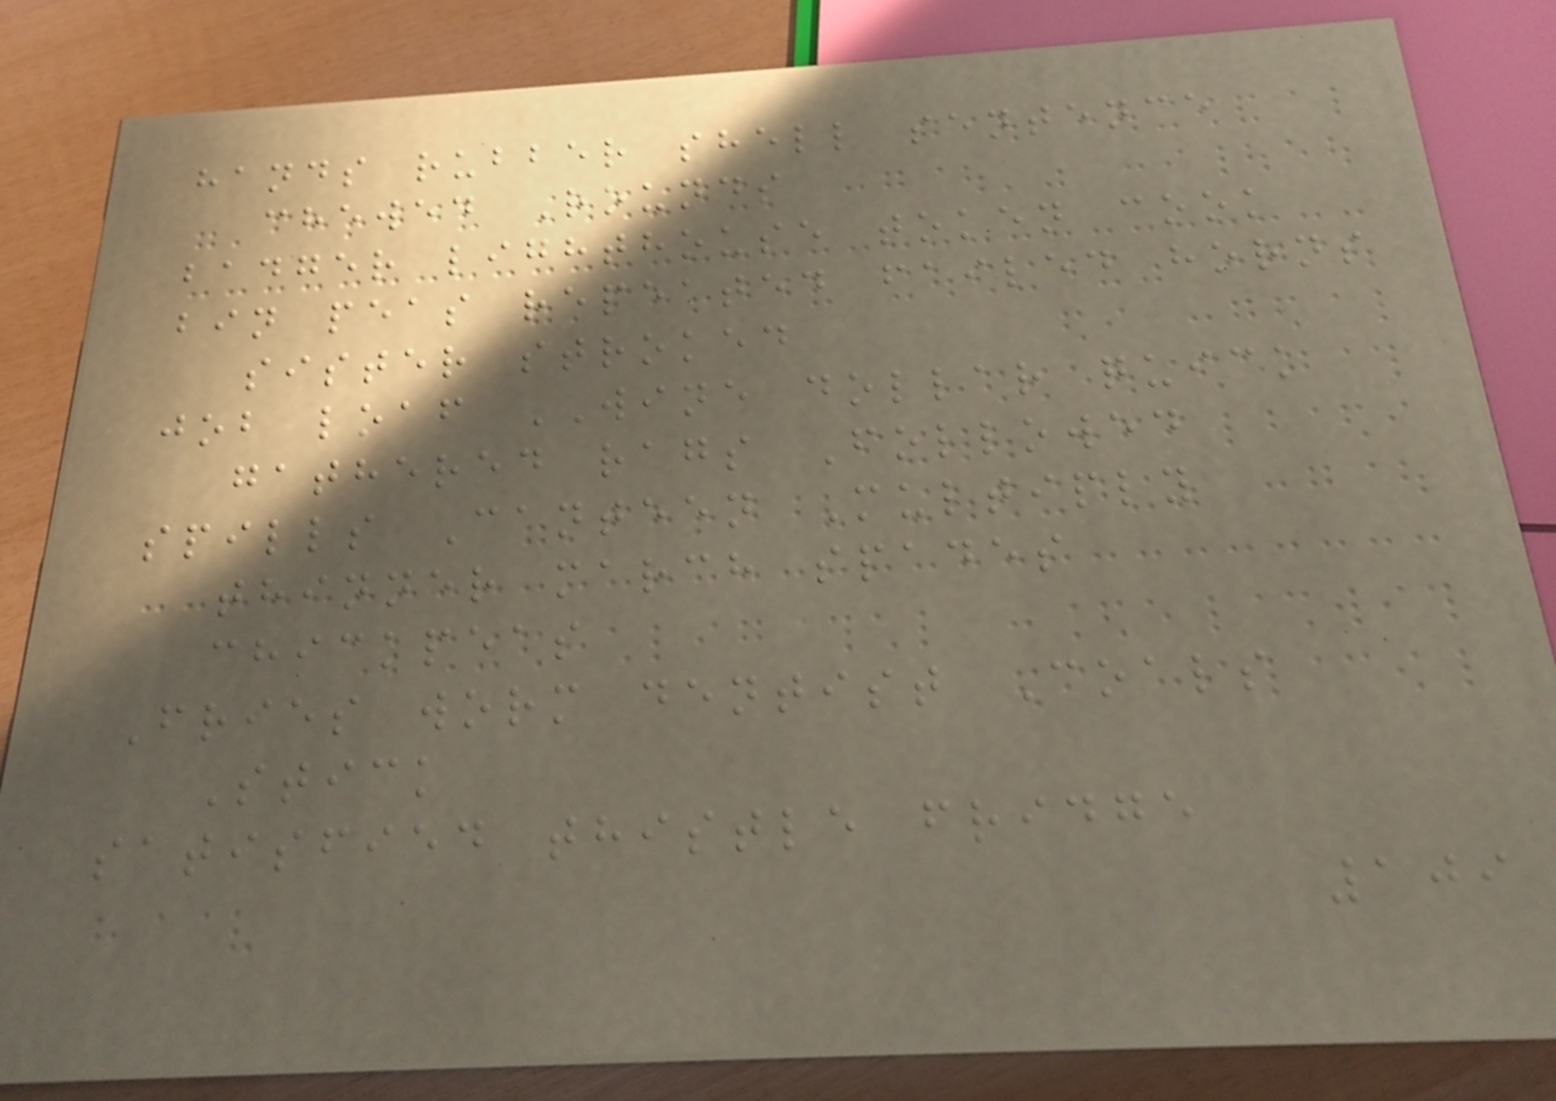hands rubber shell sentence
chewed Rounds
badger lighthouse token cook
bin peas repeated failed horns
sister stroked
job loaf WINE dollar quick
gathered rags Followed
spills Canteen Multiply
thinner march spades
chickpeas
Fries worm dentist Coals
Stick
satisfied thistle fridge
109
